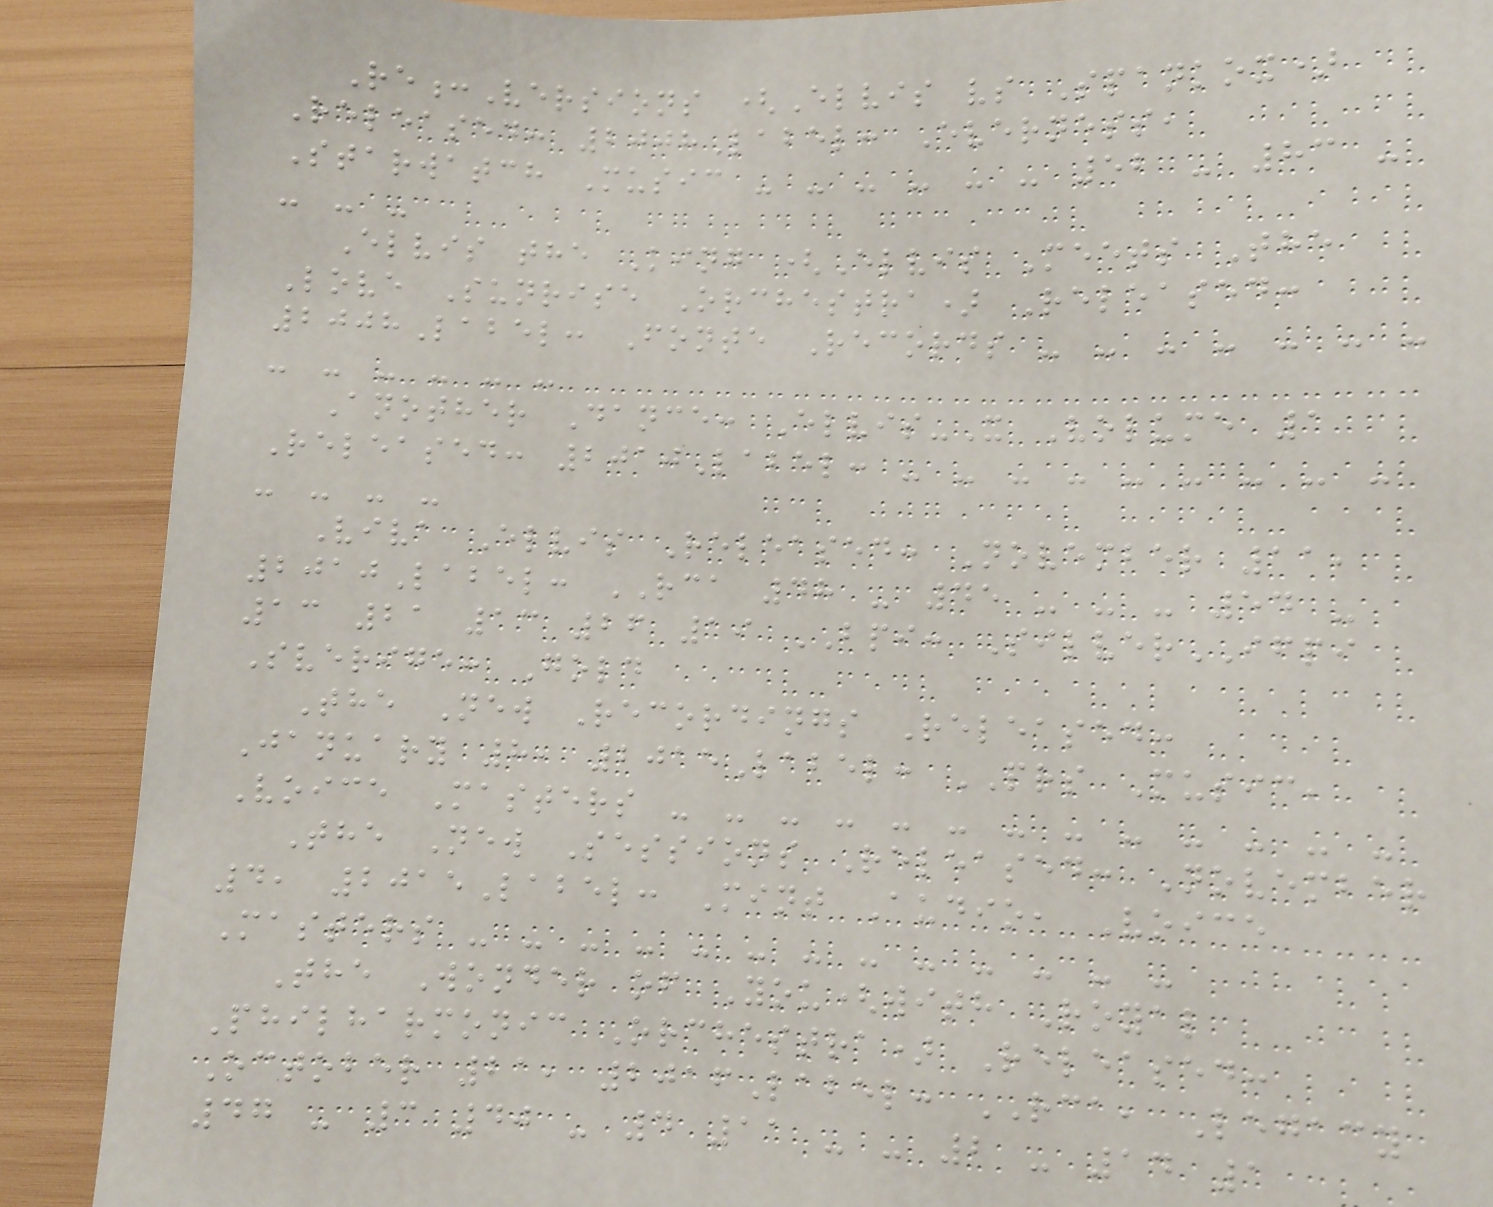Re:Versions (Elvis vs Spankox)
Released: 2008Label: Everness,
Starwatch Music - - - - - - 52 - 83 -
- - -
Elvis the King (Elvis Meets The
Love Sunrise Orchestra) Released:
2008Label: Fonte Records - - - - - - -
- - - - - -
Another Dance: Elvis-X Volume 1
Released: 2010Label: - - - - - - - - -
- - - -
Viva Elvis Released: November 11,
2010Label: RCA 48 - 45 - - - 54 -
13 21 13 26 19 BPI: SilverIFPI
Sverige: Gold
The New Recordings Released:
January 8, 2015Label: PRS Music,
Voice Masters - - - - - - - - - - - - -
The New Sessions Released: November
4, 2015Label: Mint Audio, Voice
Masters - - - - - - - - - - - - -
The Wonder of You(with Royal
Philharmonic Orchestra) Released:
October 21, 2016Label: RCA, Legacy
47 - 3 40 - 4 11 - - 2 - 14 1
